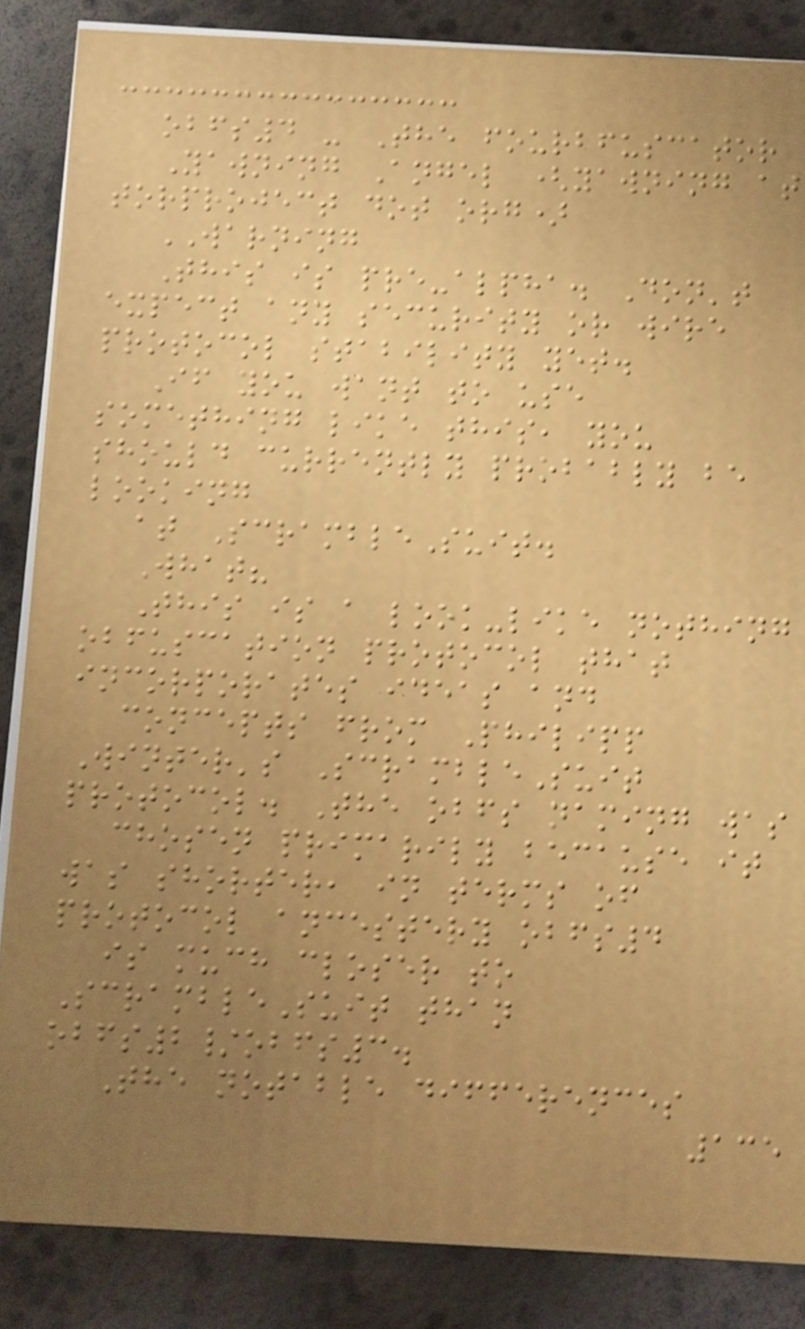obfs4 - The fourbfuscator
Yawning Angel (yawning at
torproject dot org)
WARNING
This is pre-alpha. Don't
expect any security or wire
protocol stability yet.
If you want to use
something like this, you
should currently probably be
looking
at ScrambleSuit.
What?
This is a look-like nothing
obfuscation protocol that
incorporates ideas and
concepts from Philipp
Winter's ScrambleSuit
protocol. The obfs naming was
chosen primarily because it
was shorter, in terms of
protocol ancestery obfs4
is much closer to
ScrambleSuit than
obfs2/obfs3.
The notable differences
135
